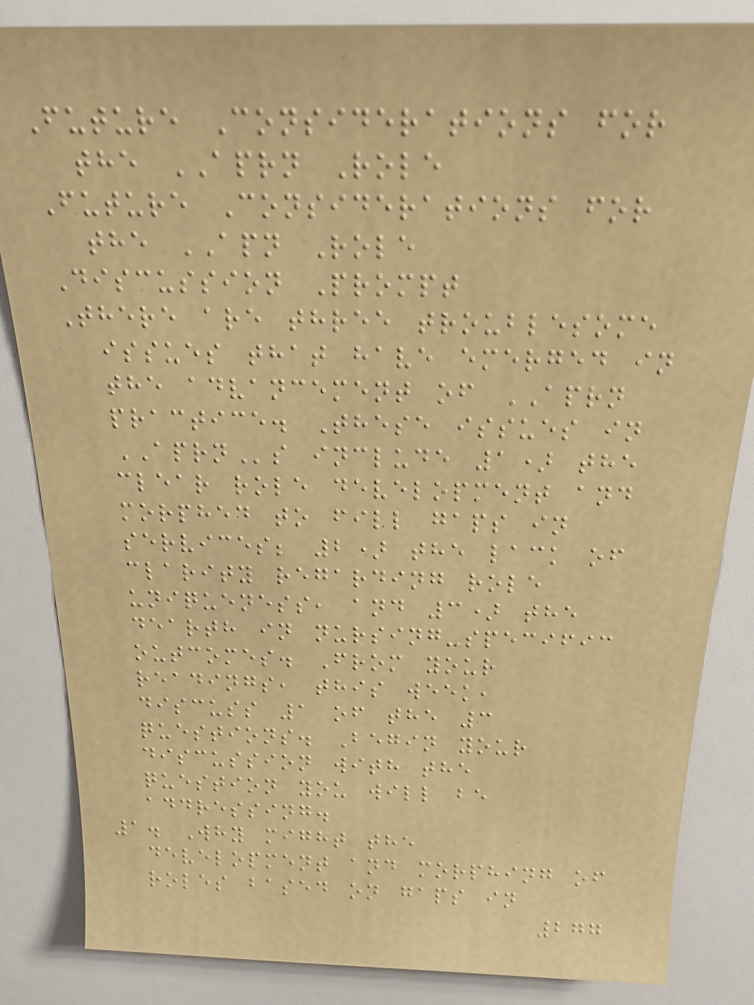Future Considerations for
the APRN Role
Future Considerations for
the APN Role
Discussion Prompt
There are three troublesome
issues that have emerged in
the advancement of APRN
practice. These issues in
APRNs include 1) the
clear role development and
morphed to fill gaps in
services; 2) the lack of
clarity regarding role
uniqueness, and 3) the
dearth in nursing-specific
outcomes. From your
readings, this week,
discuss 1 of the 3
questions. Begin your
discussion with the
question you will be
addressing.
1. Why might the
development and morphing of
roles based on gaps in
277
